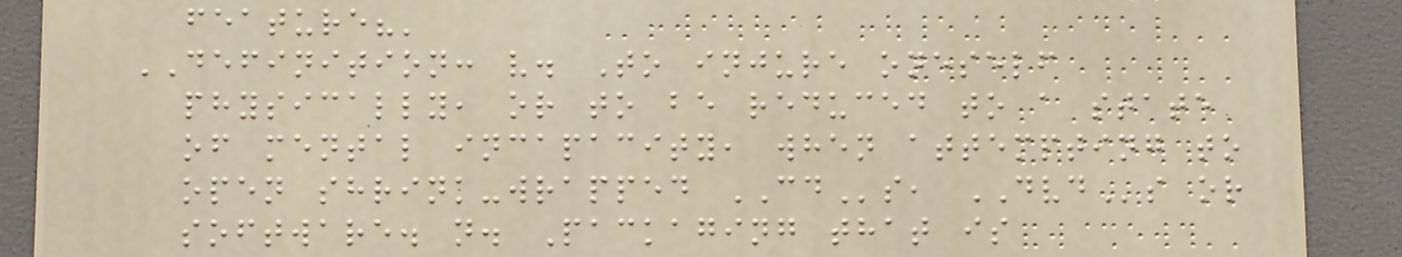feature?'
DEFINITION: v. To injure oneself
physically, or to be reduced to a state
of mental incapacity, when attempting to
open shrink-wrapped CDs, DVDs or
software. n. Packaging that is
